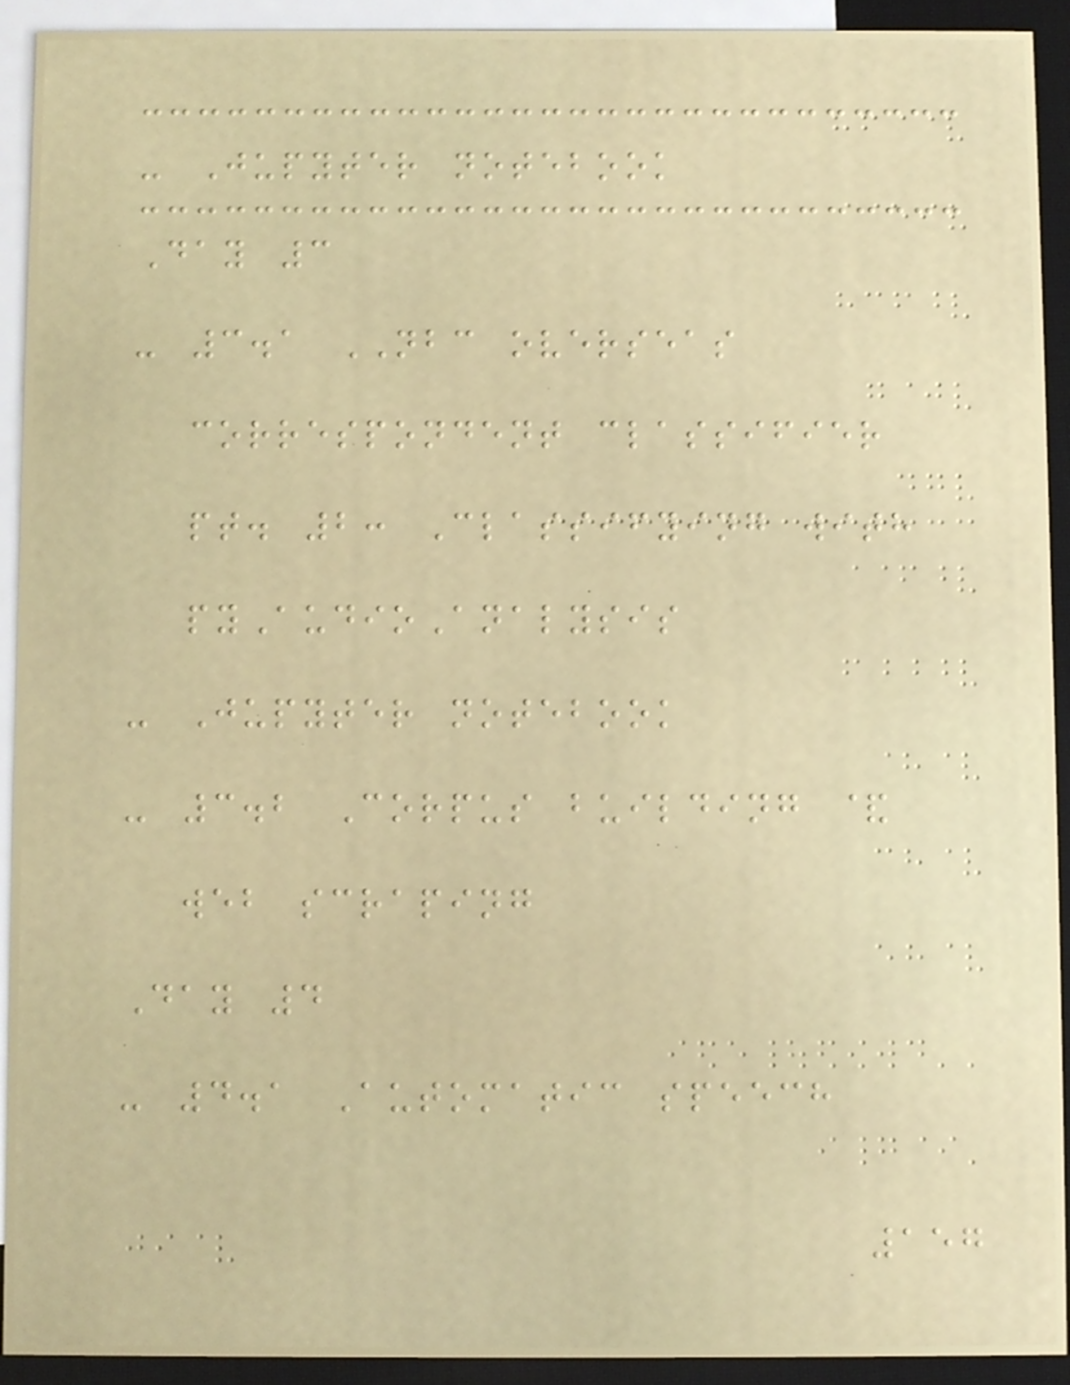- Jupyter notebook
Day 3
- 3.1 NBC overseas
correspondent classifier
pt. 2: Classifying with
pyAudioAnalysis
- Jupyter notebook
- 3.2 Corpus building &
web scraping
Day 4
- 4.1 Automatic speech
157
